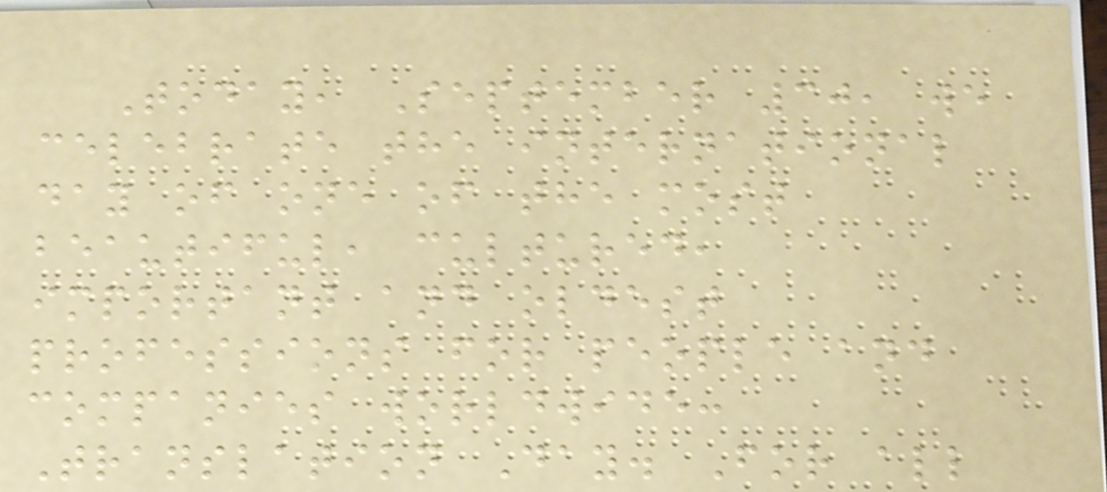Today, September 30, we
celebrate the international
day of one of the most
beautiful, cultured,
important and oldest
professions for people and
companies worldwide:
Translation Day. For all
